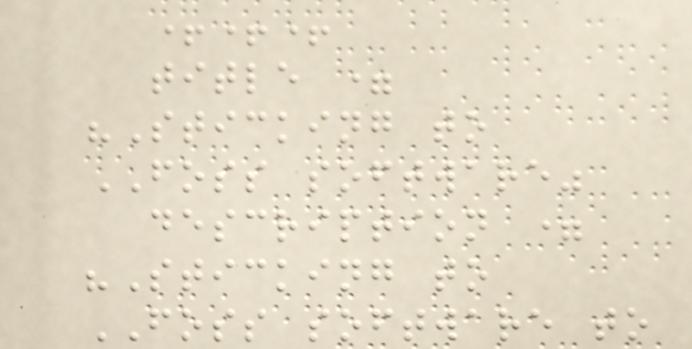+++
title =
"Sticking to
FOSS software"
description =
"Sticking to
FOSS software to
